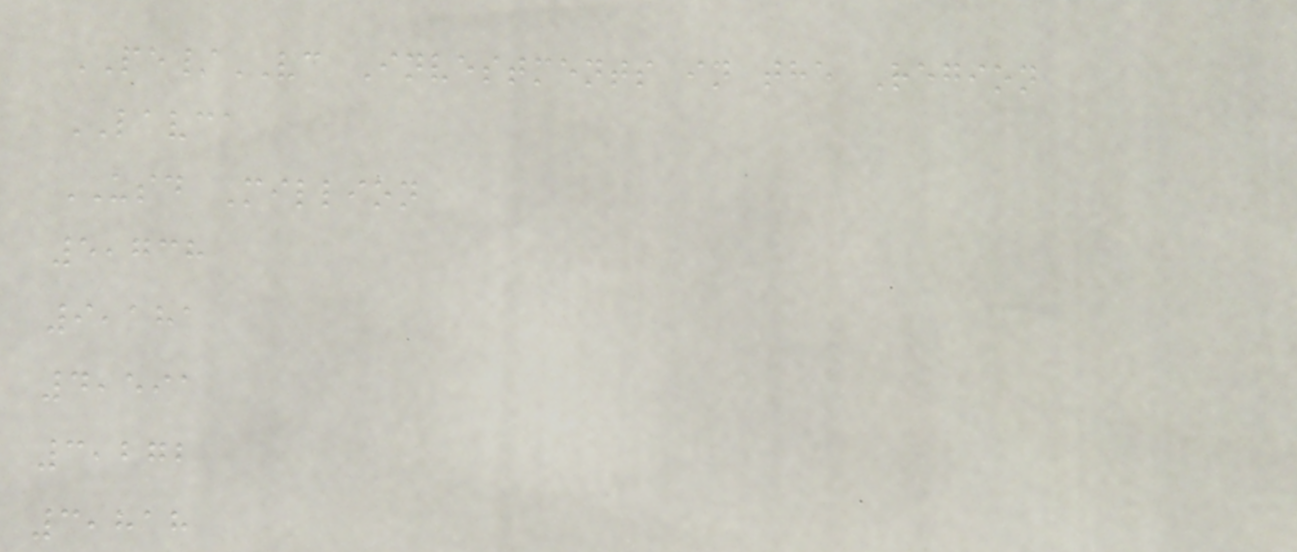PE/VC Investments in the Region
LAVCA
USD Million
5,738
9,181
4,591
3,272
3,818
